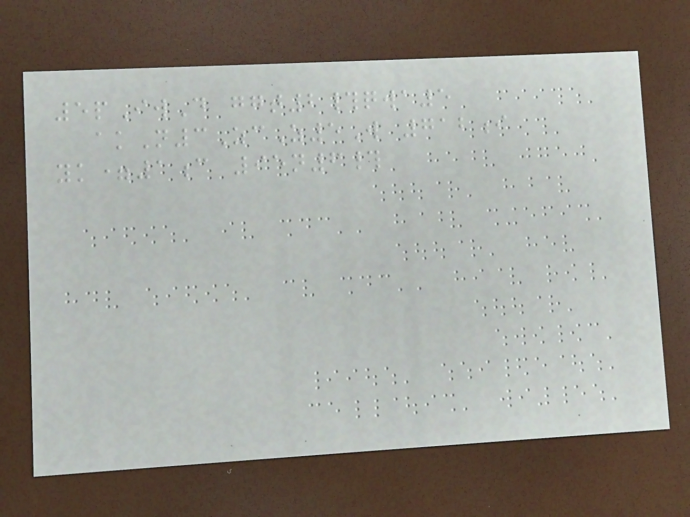5pIwD ggt2#qwa5
akN3ZcZ5W 712i
yk=1c 95n6#
